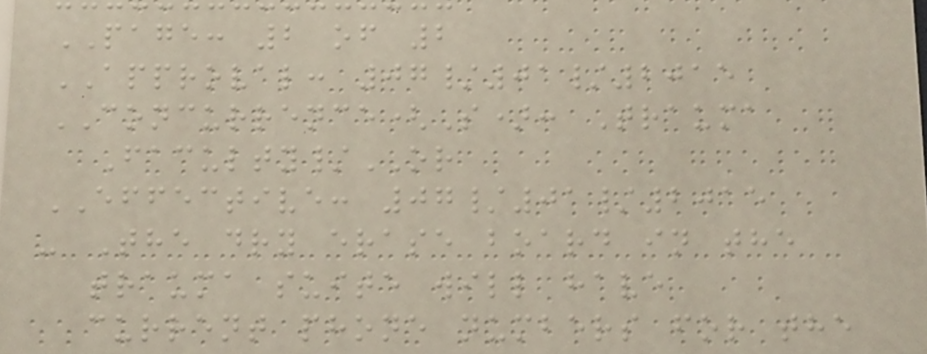PAGE: 2 of 2
APPROVAL: 07/01/2015
CONCURRENCE(S): Trauma
Faculty/OR
EFFECTIVE: 07/01/2015
- The dry erase board in the
trauma suite will have
current phone numbers for the
